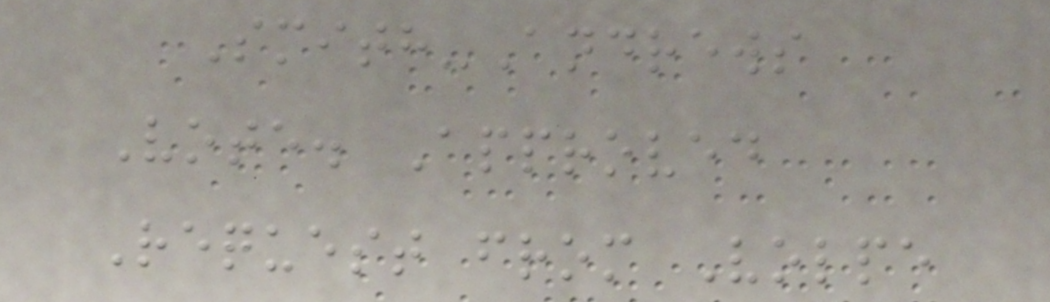Smith-Andrews
Vote. Approved
Request from Volpe
